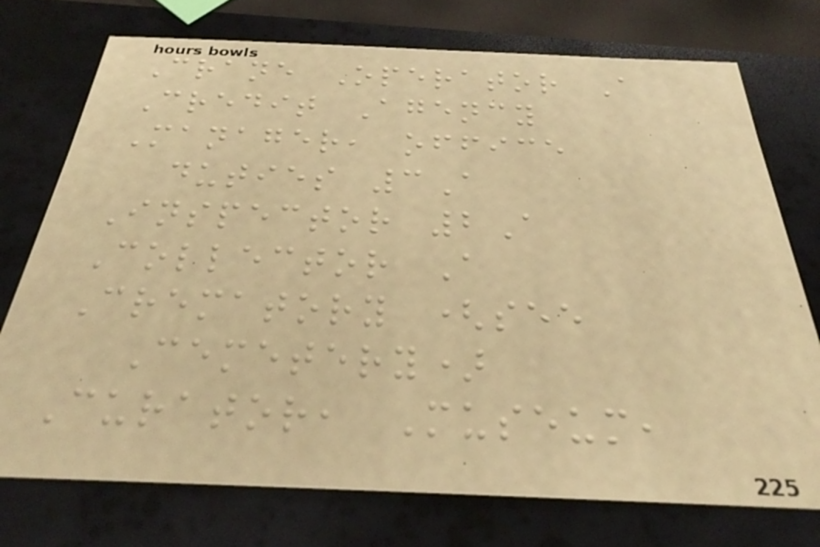Crane Operator A
Credit Agency
Manager, office
duties 3A
Inspector 2A
Collector A
Crematory (see
Cemetery)
Curator, Museum,
